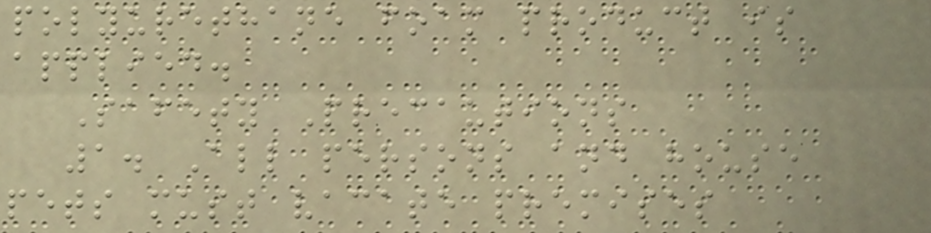polyurethane foam product is
applied.
Safety Precautions
1. All persons and house
pets must vacate premises
